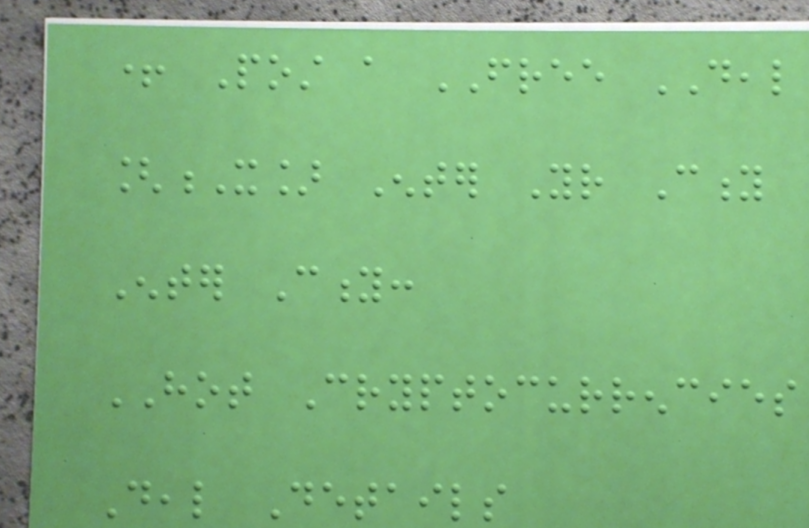+ Post a FREE DEAL
[X] Enter Your City
Enter City:
HOT Cryptocurrencies
Deal Details
